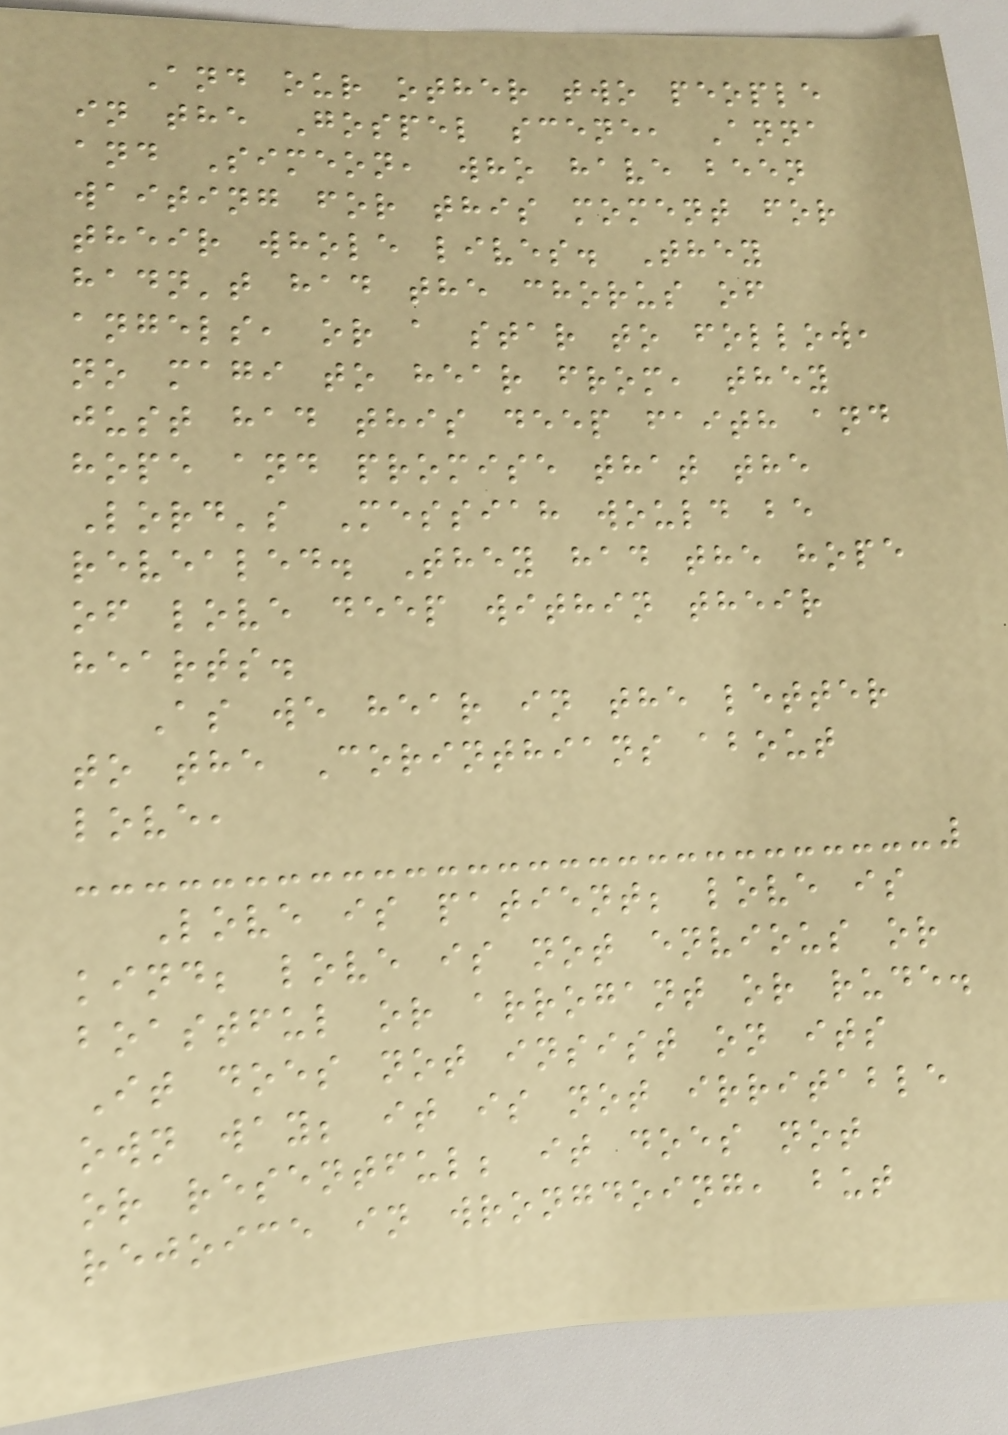And our other two people
in the Gospel scene, Anna
and Simeon, who have been
waiting for this moment for
their whole lives. They
hadn't had the chorus of
angels, or a star to follow,
no magi to hear from, they
just had this deep faith and
hope and promise that the
Lord's Messiah would be
revealed. They had the hope
of love deep within their
hearts.
As we hear in the letter
to the Corinthians about
love,
Love is patient; love is
kind; love is not envious or
boastful or arrogant or rude.
It does not insist on its
own way; it is not irritable
or resentful; it does not
rejoice in wrongdoing, but
